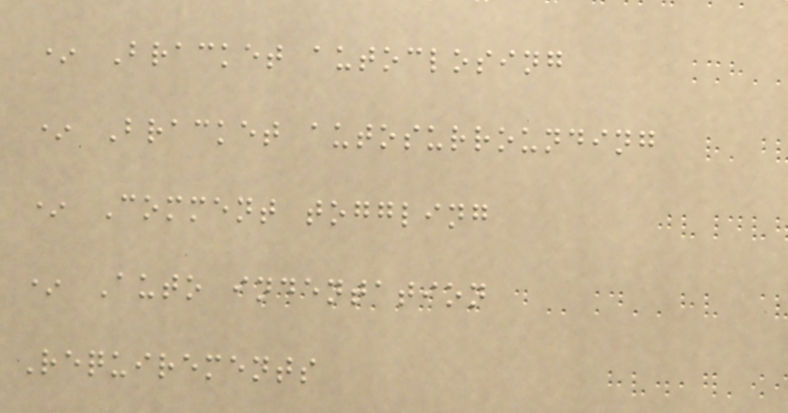* Bracket autoclosing
* Bracket autosurrounding
* Comment toggling
* Auto indentation
Requirements
